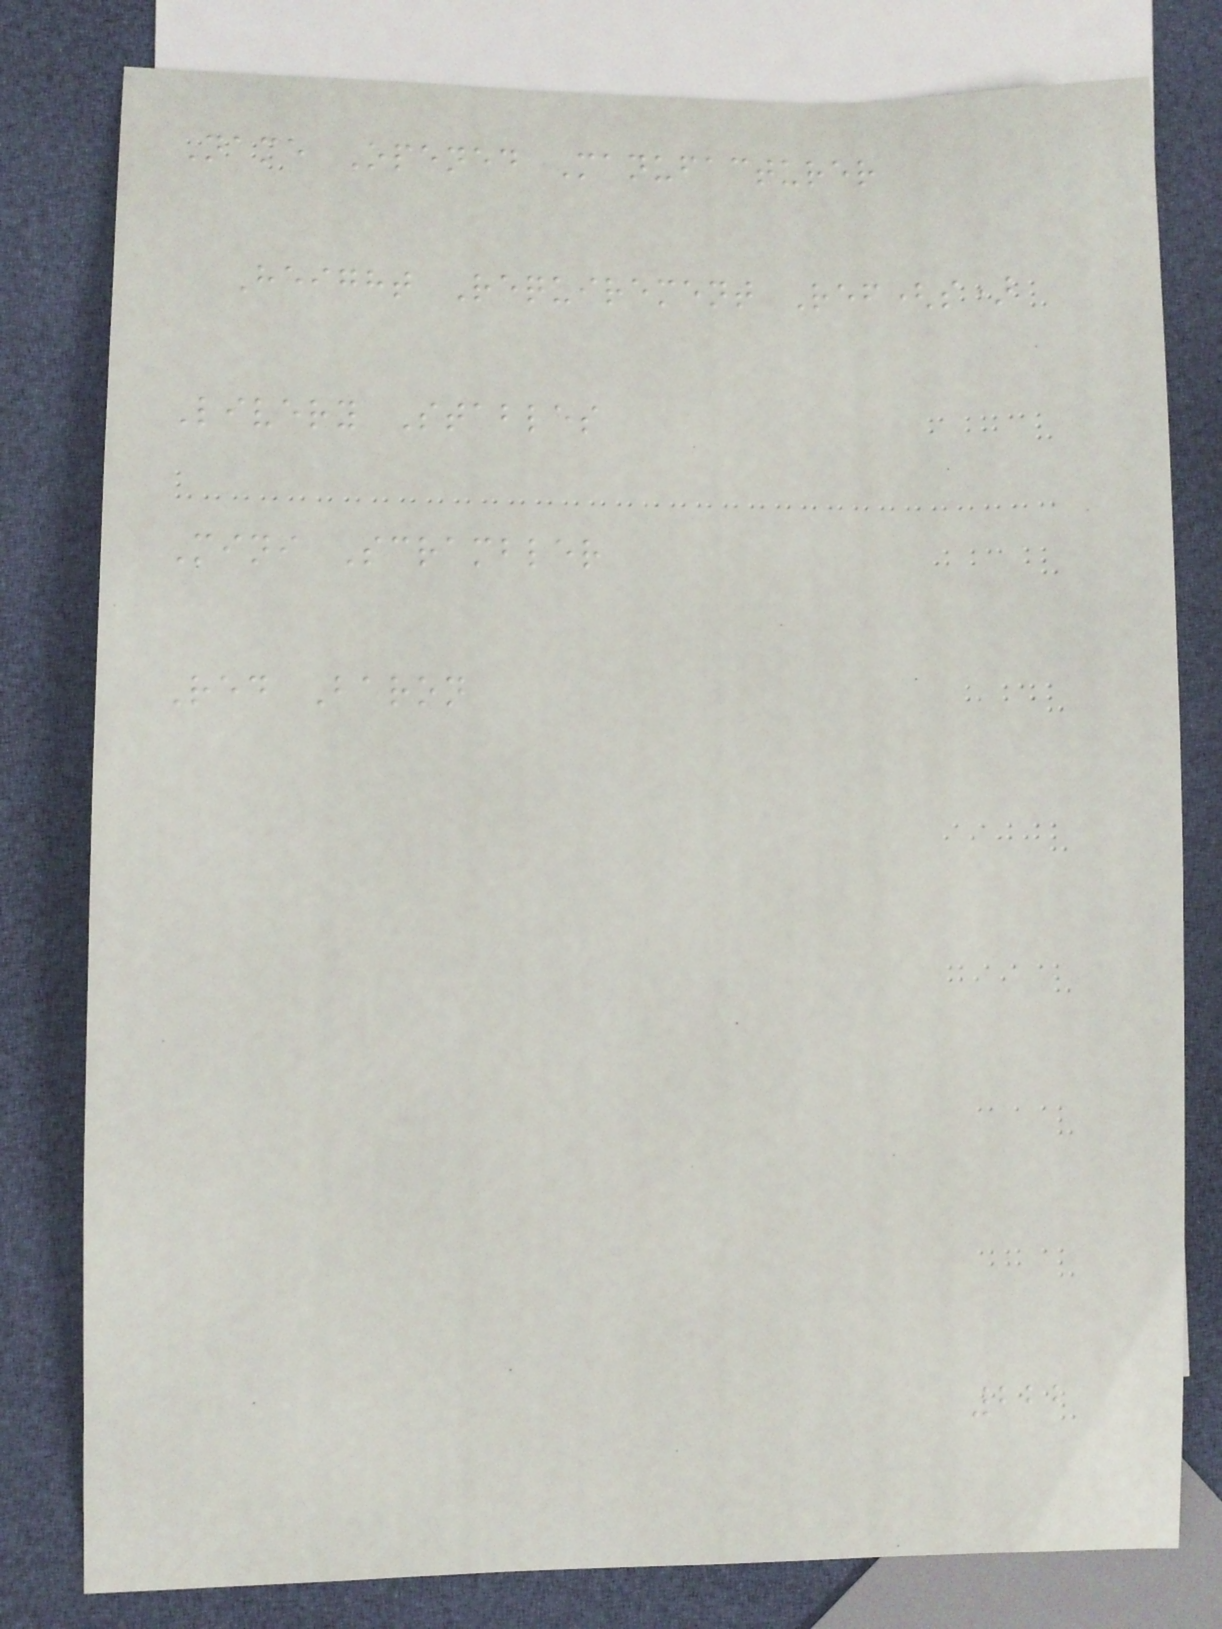Name Opened Manufacturer
Height Requirement Ref(s)
Livery Stables
Mini Scrambler
Red Baron
222
